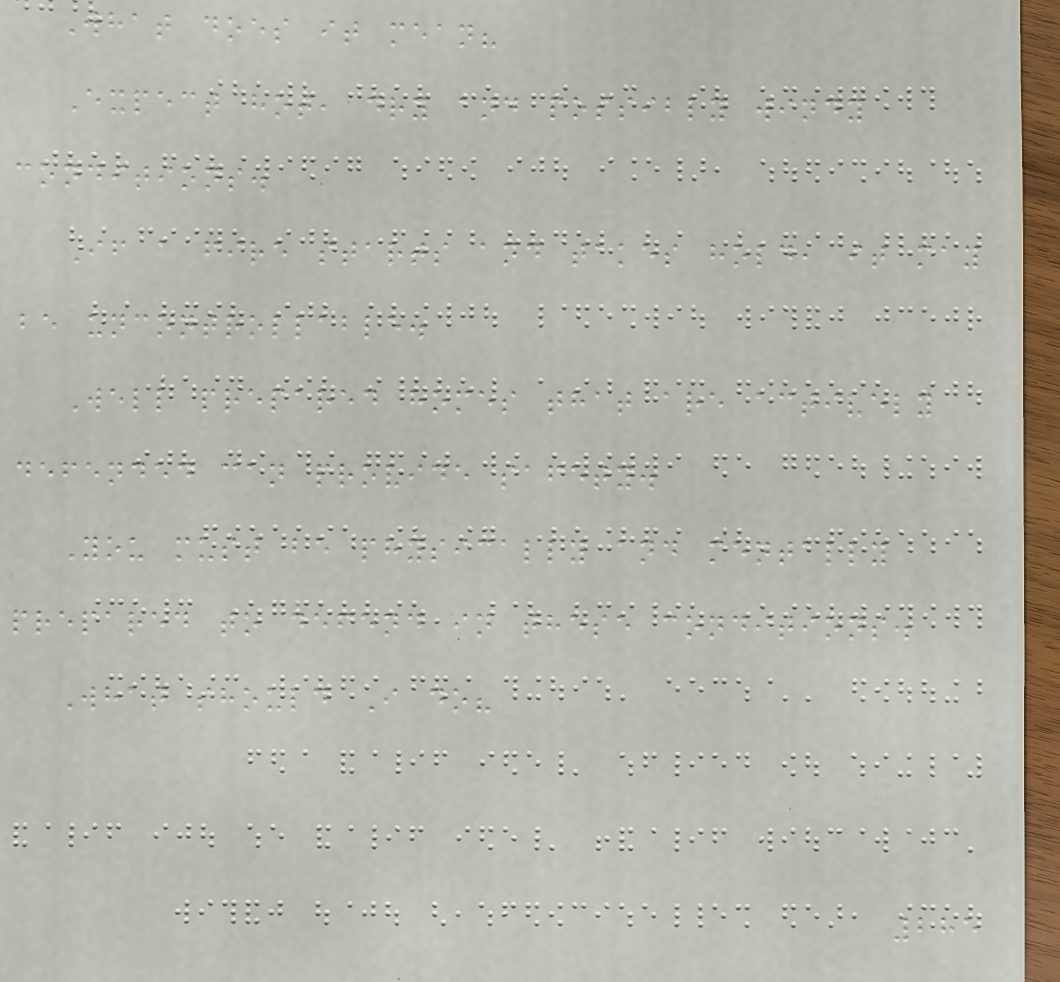What does it mean?
Expect hot, dry and possibly windy
conditions.
If a fire starts and takes hold, it may
be uncontrollable.
Well prepared homes that are actively
defended can provide safety.
You must be physically and mentally
prepared to defend in these conditions.
What should I do?
285
